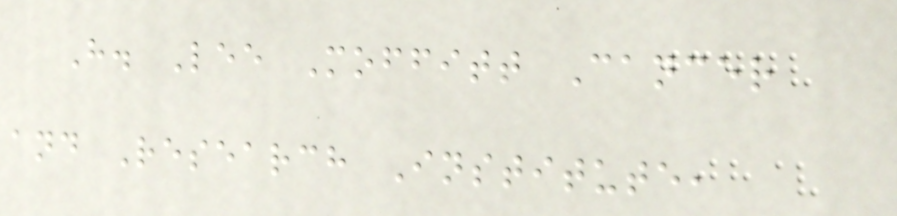H. Lee Moffitt Cancer
and Research Institute,
